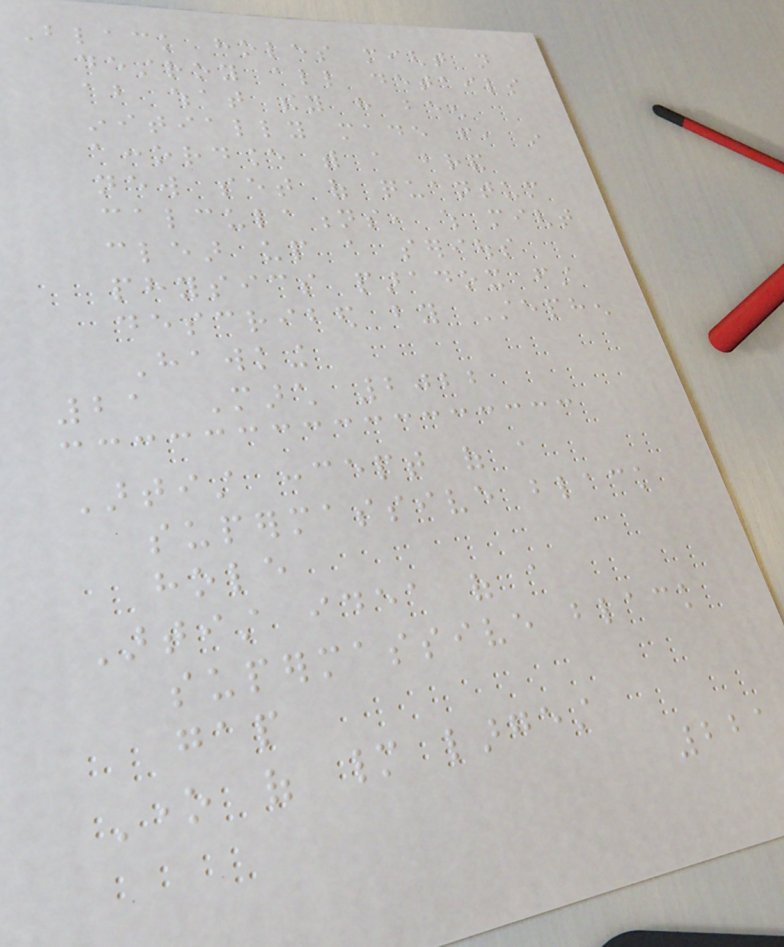Black holes might not
destroy all details
about what they have been
initially made from, in
accordance with a brand
new set of quantum
calculations, which might
clear up a serious
physics paradox first
described by Stephen
Hawking
21 March 2022
Artist concept of a
supermassive black
hole
Artist idea of a
supermassive black
gap
One of many largest
221
